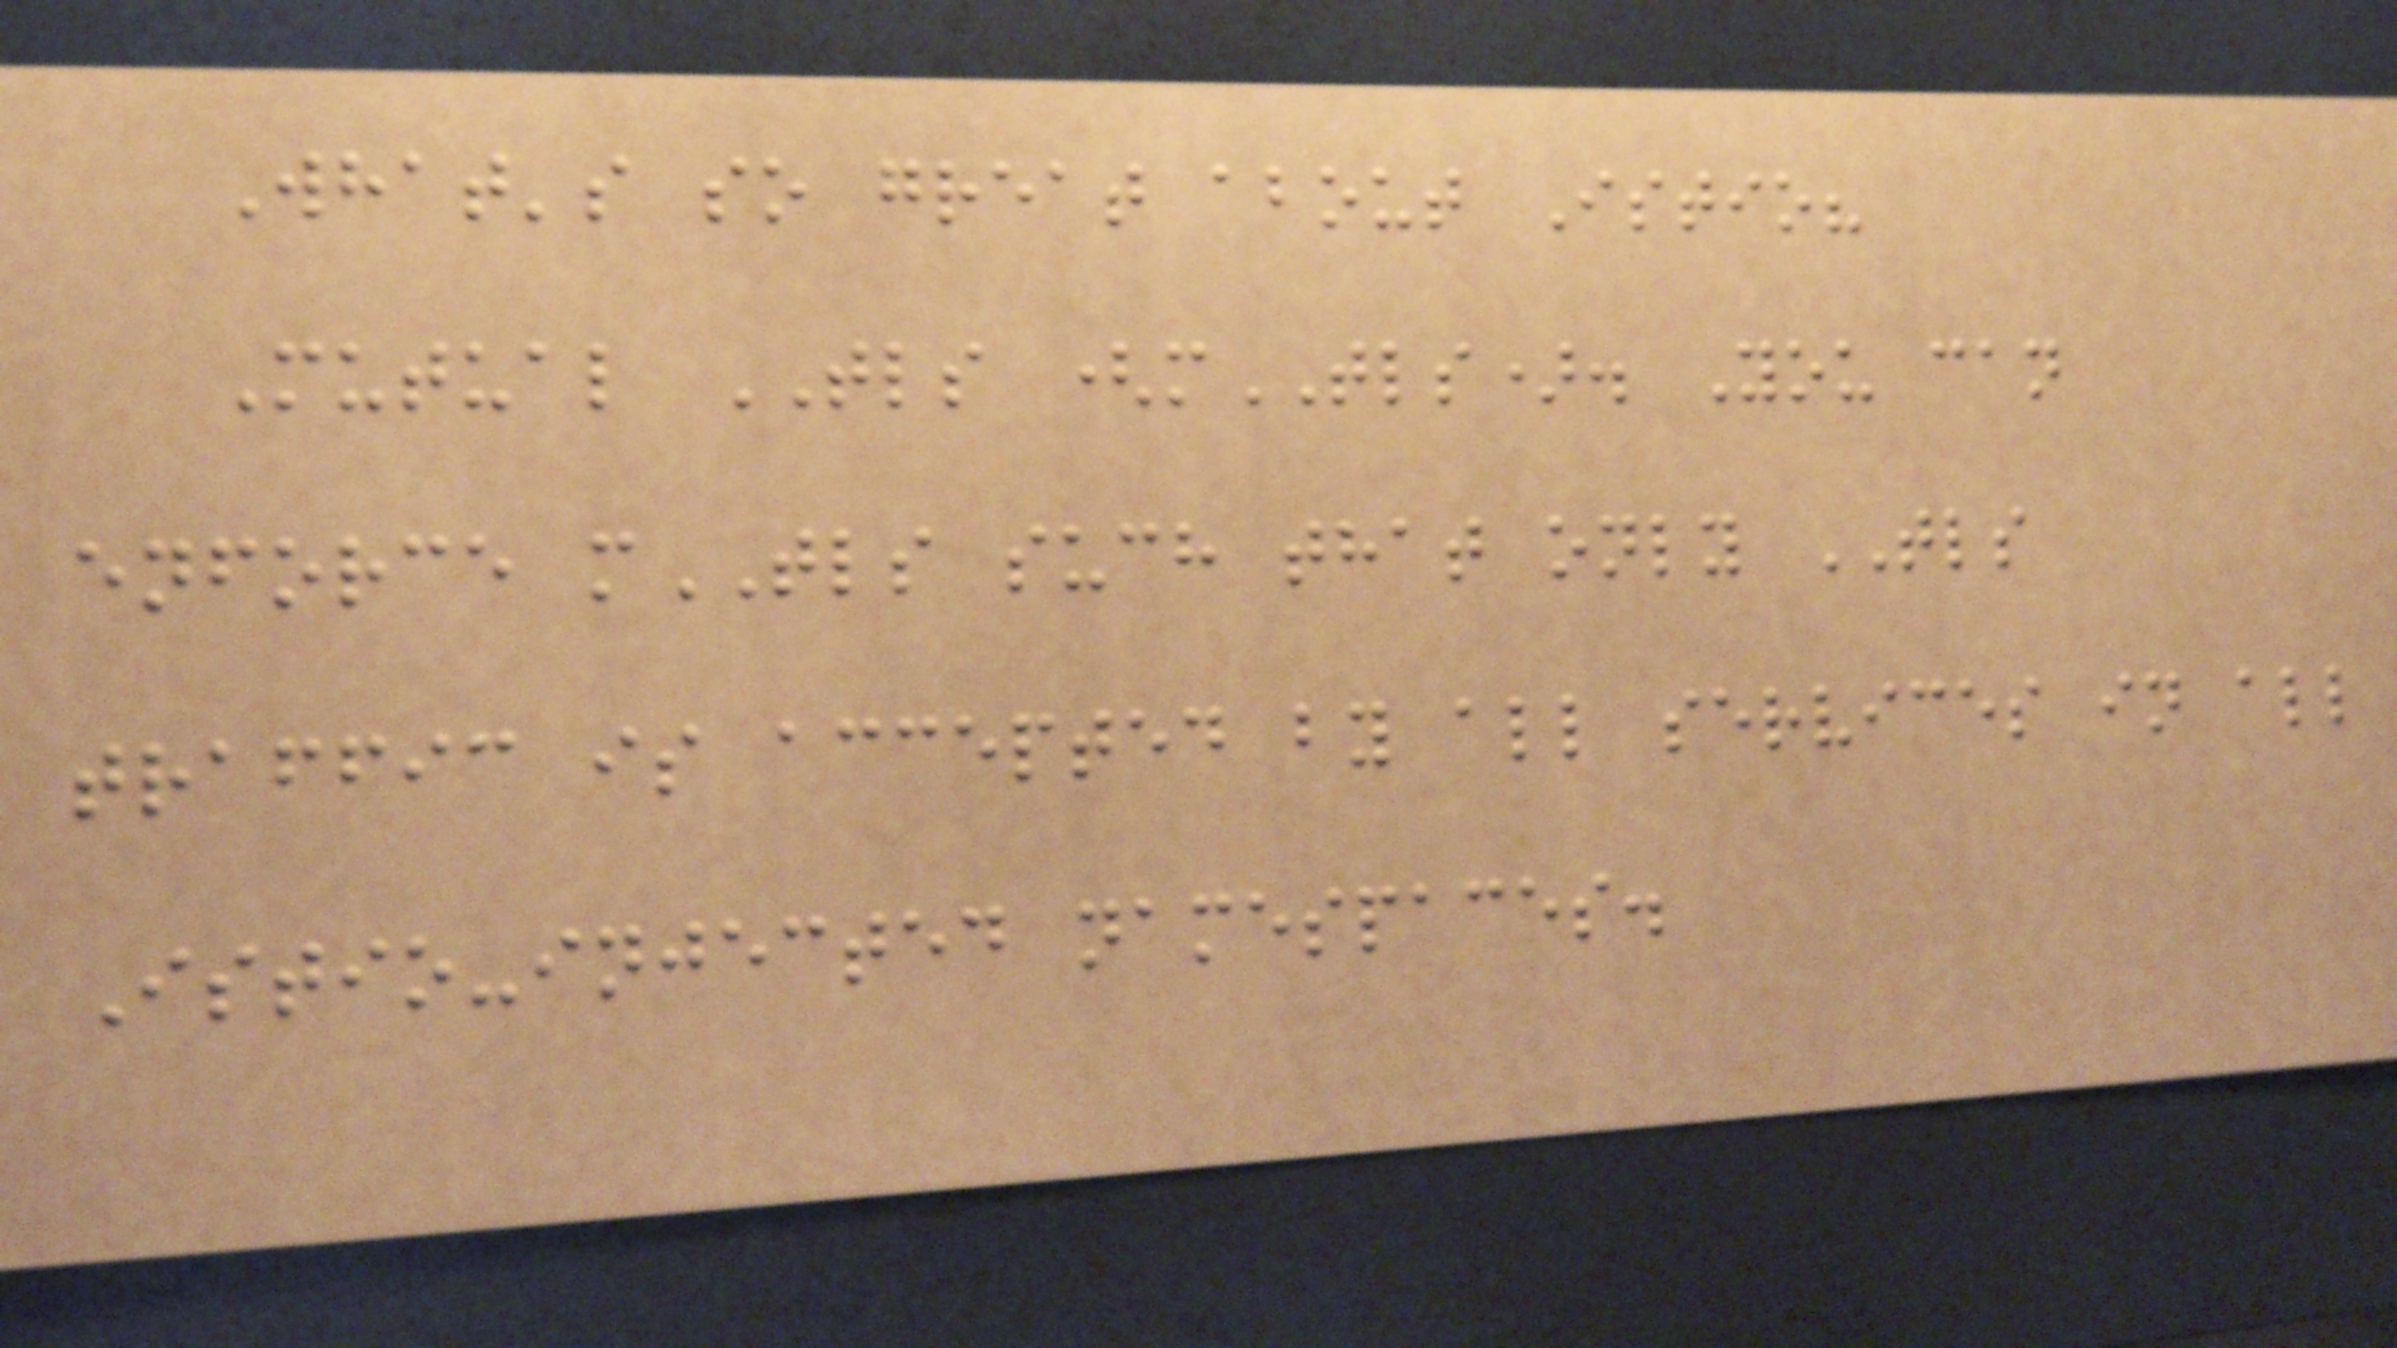What's so great about Istio?
Mutual TLS (mTLS). You can
enforce mTLS such that only TLS
traffic is accepted by all services in all
Istio-injected namespaces.
